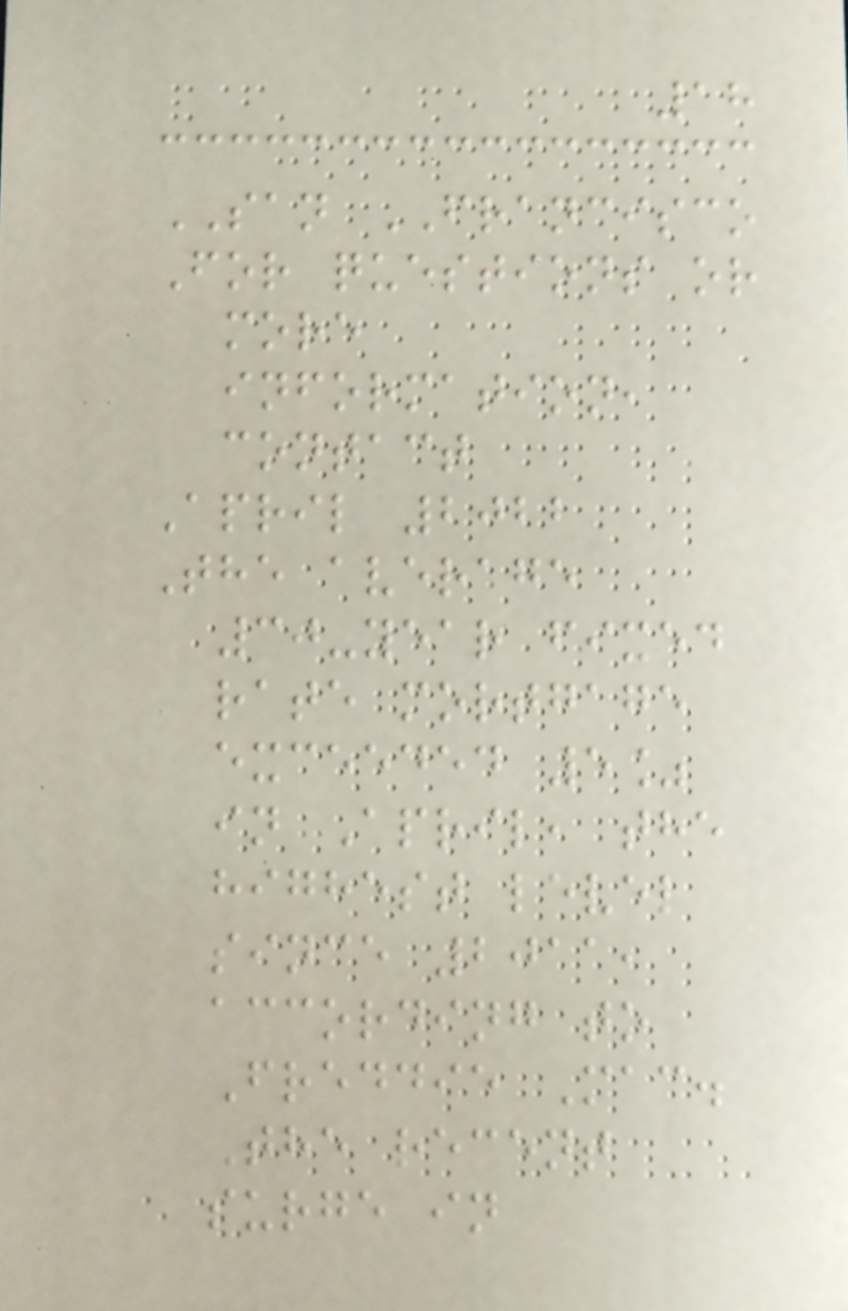18
SAN FRANCISCO
For questions or
more
information,
contact
April 2022
The average
30-year fixed
rate mortgage
exceeded 5%
in April, the
highest level
since 2011,
according to
Freddie Mac.
The recent
surge in
